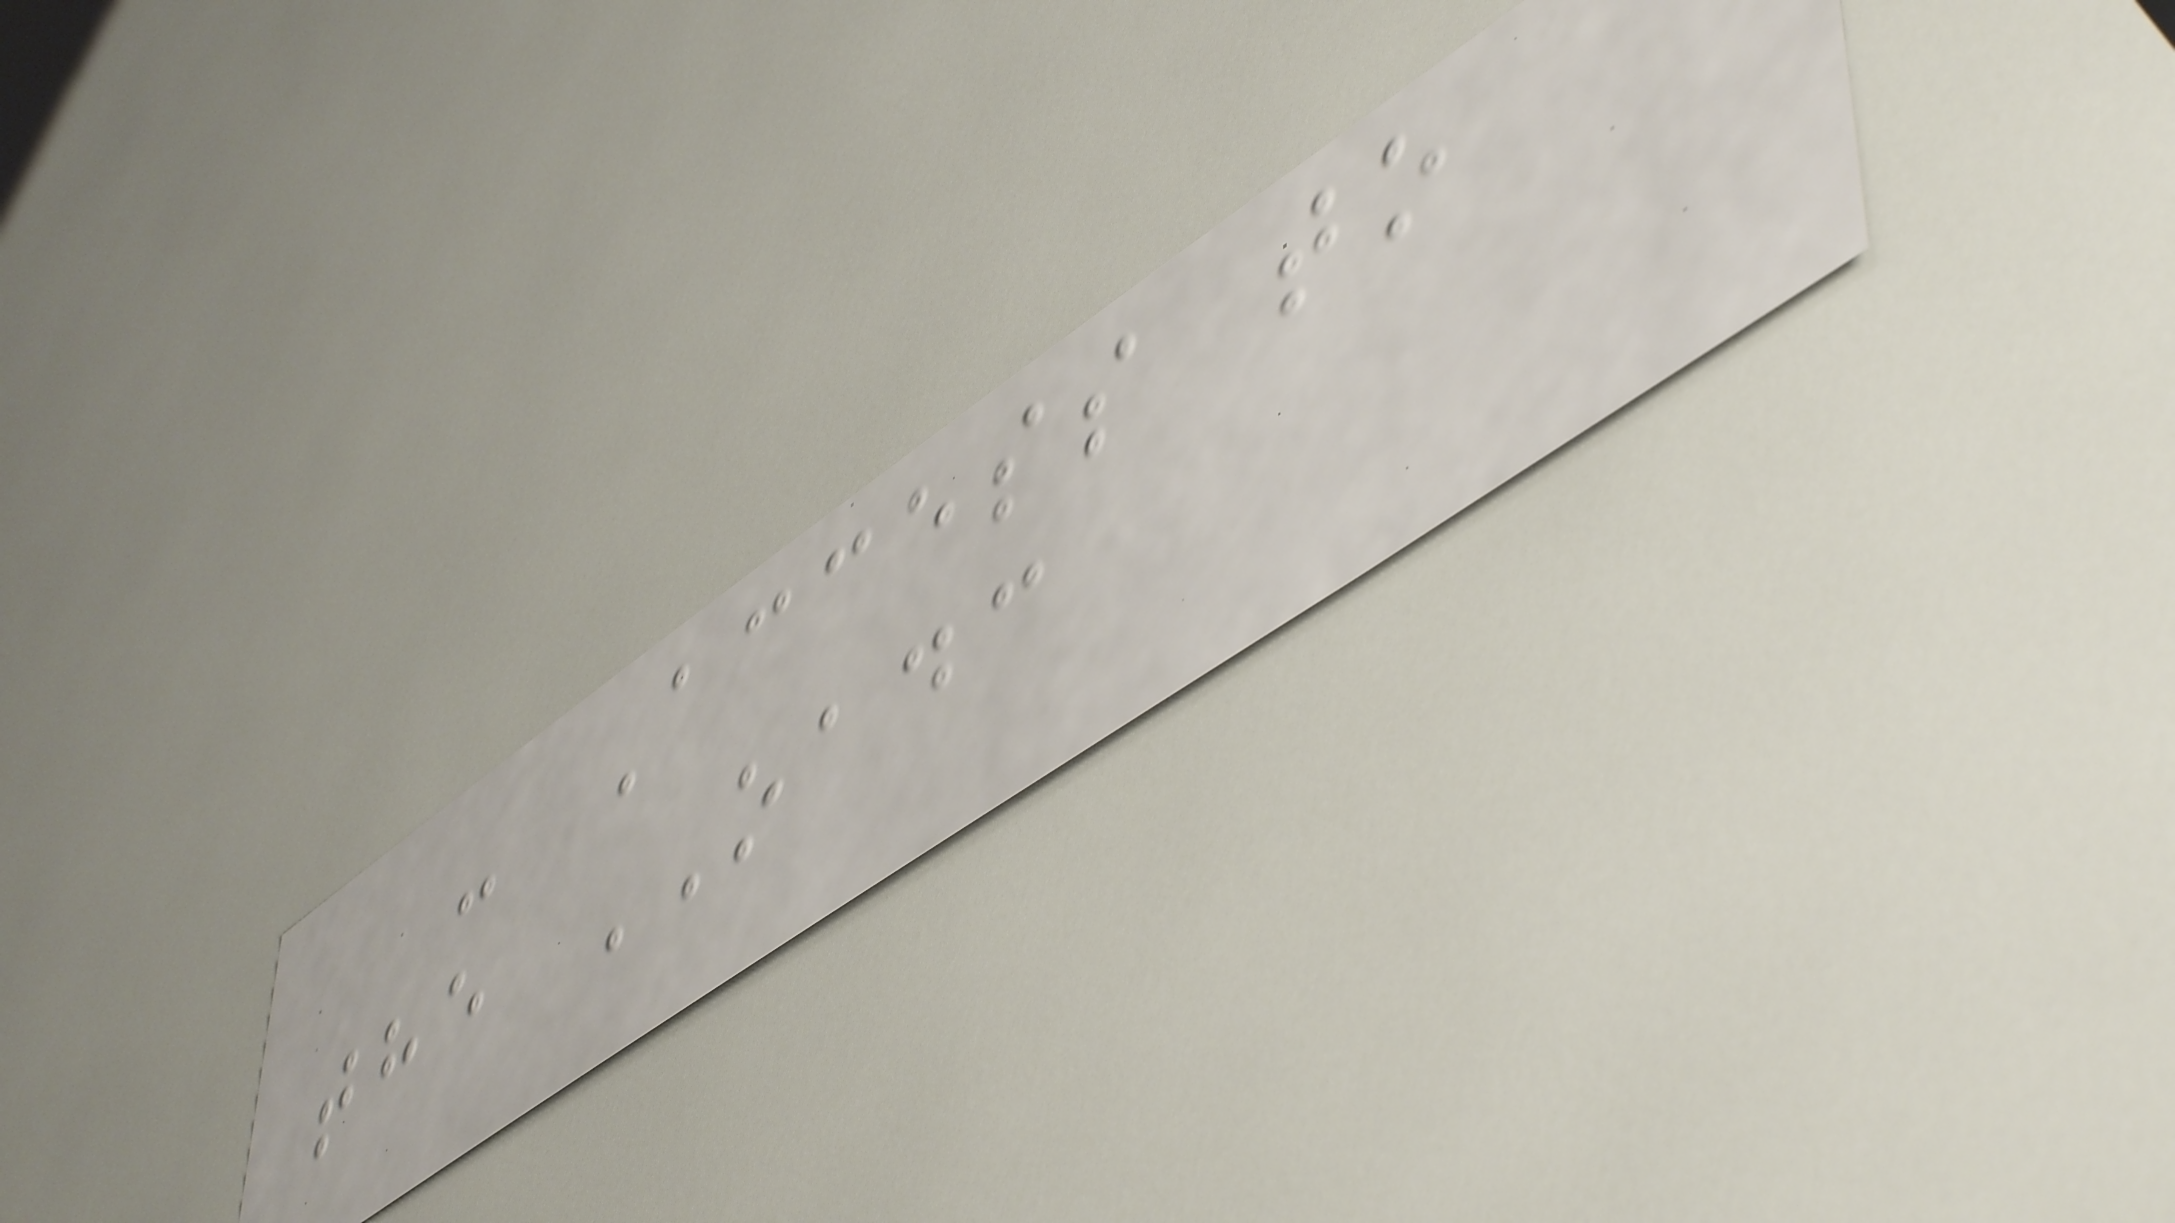- Access to
the OADC
